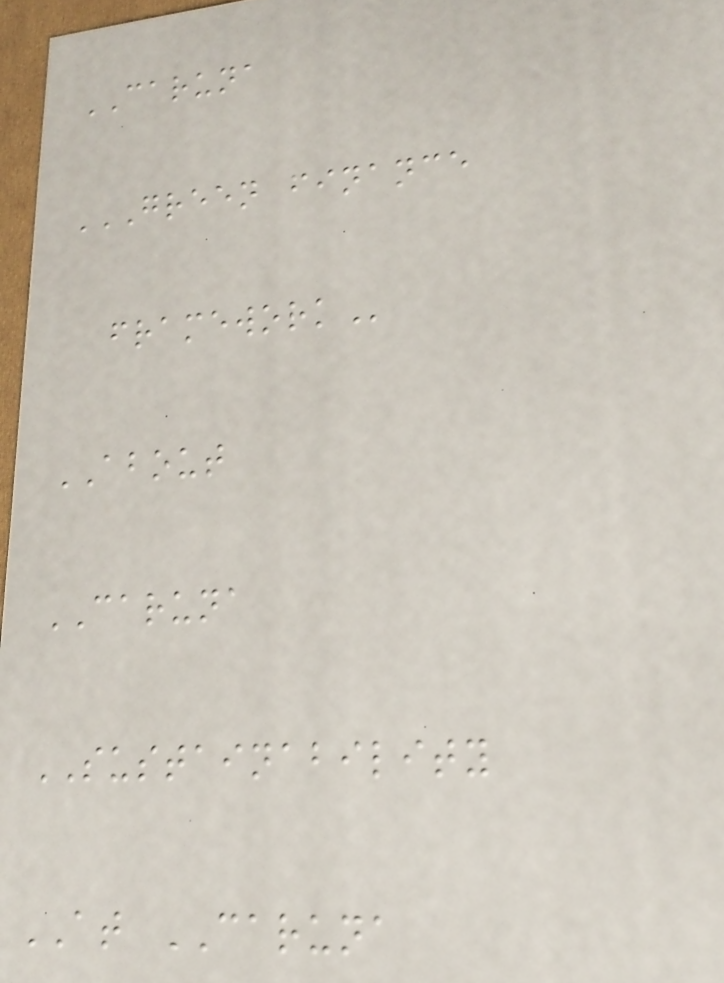CARUNA
GREEN FINANCE
FRAMEWORK
ABOUT
CARUNA
SUSTAINABILITY
AT CARUNA
